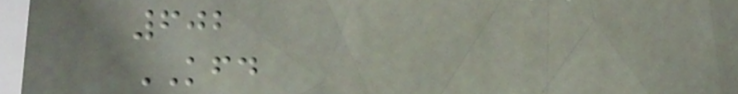602
KFD
